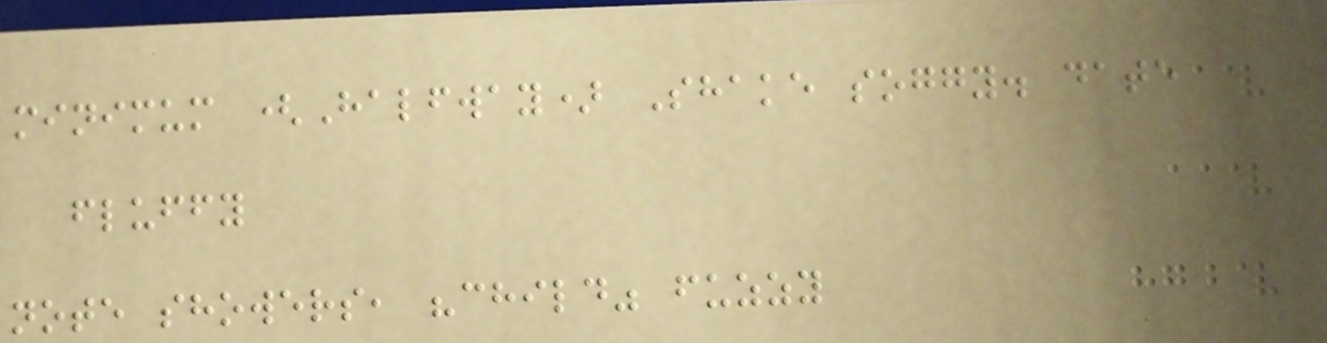minimum (Halfway) Shake soggy. date
fluffy
note showers, "child" fuzzy
